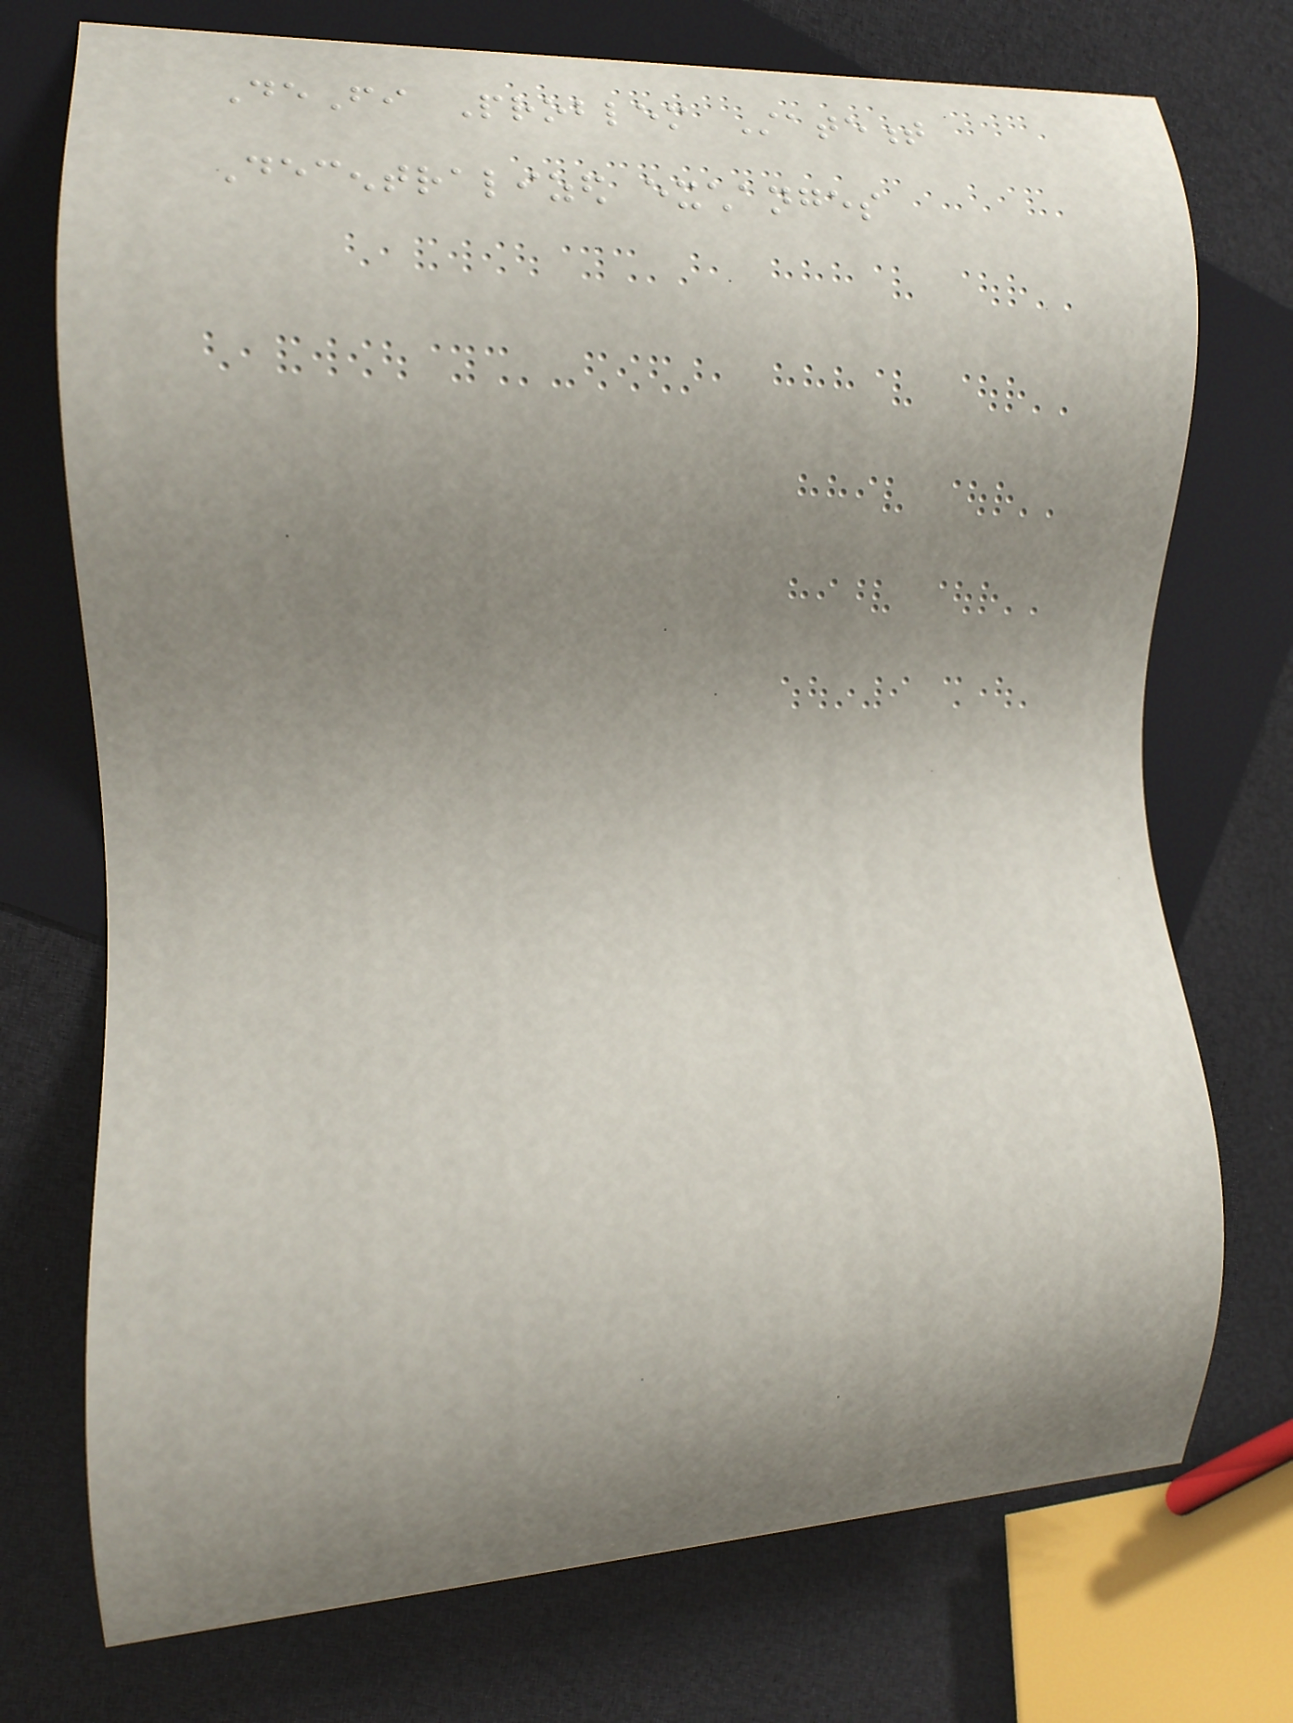DeFi Problem Statement
Decentralized exchanges
